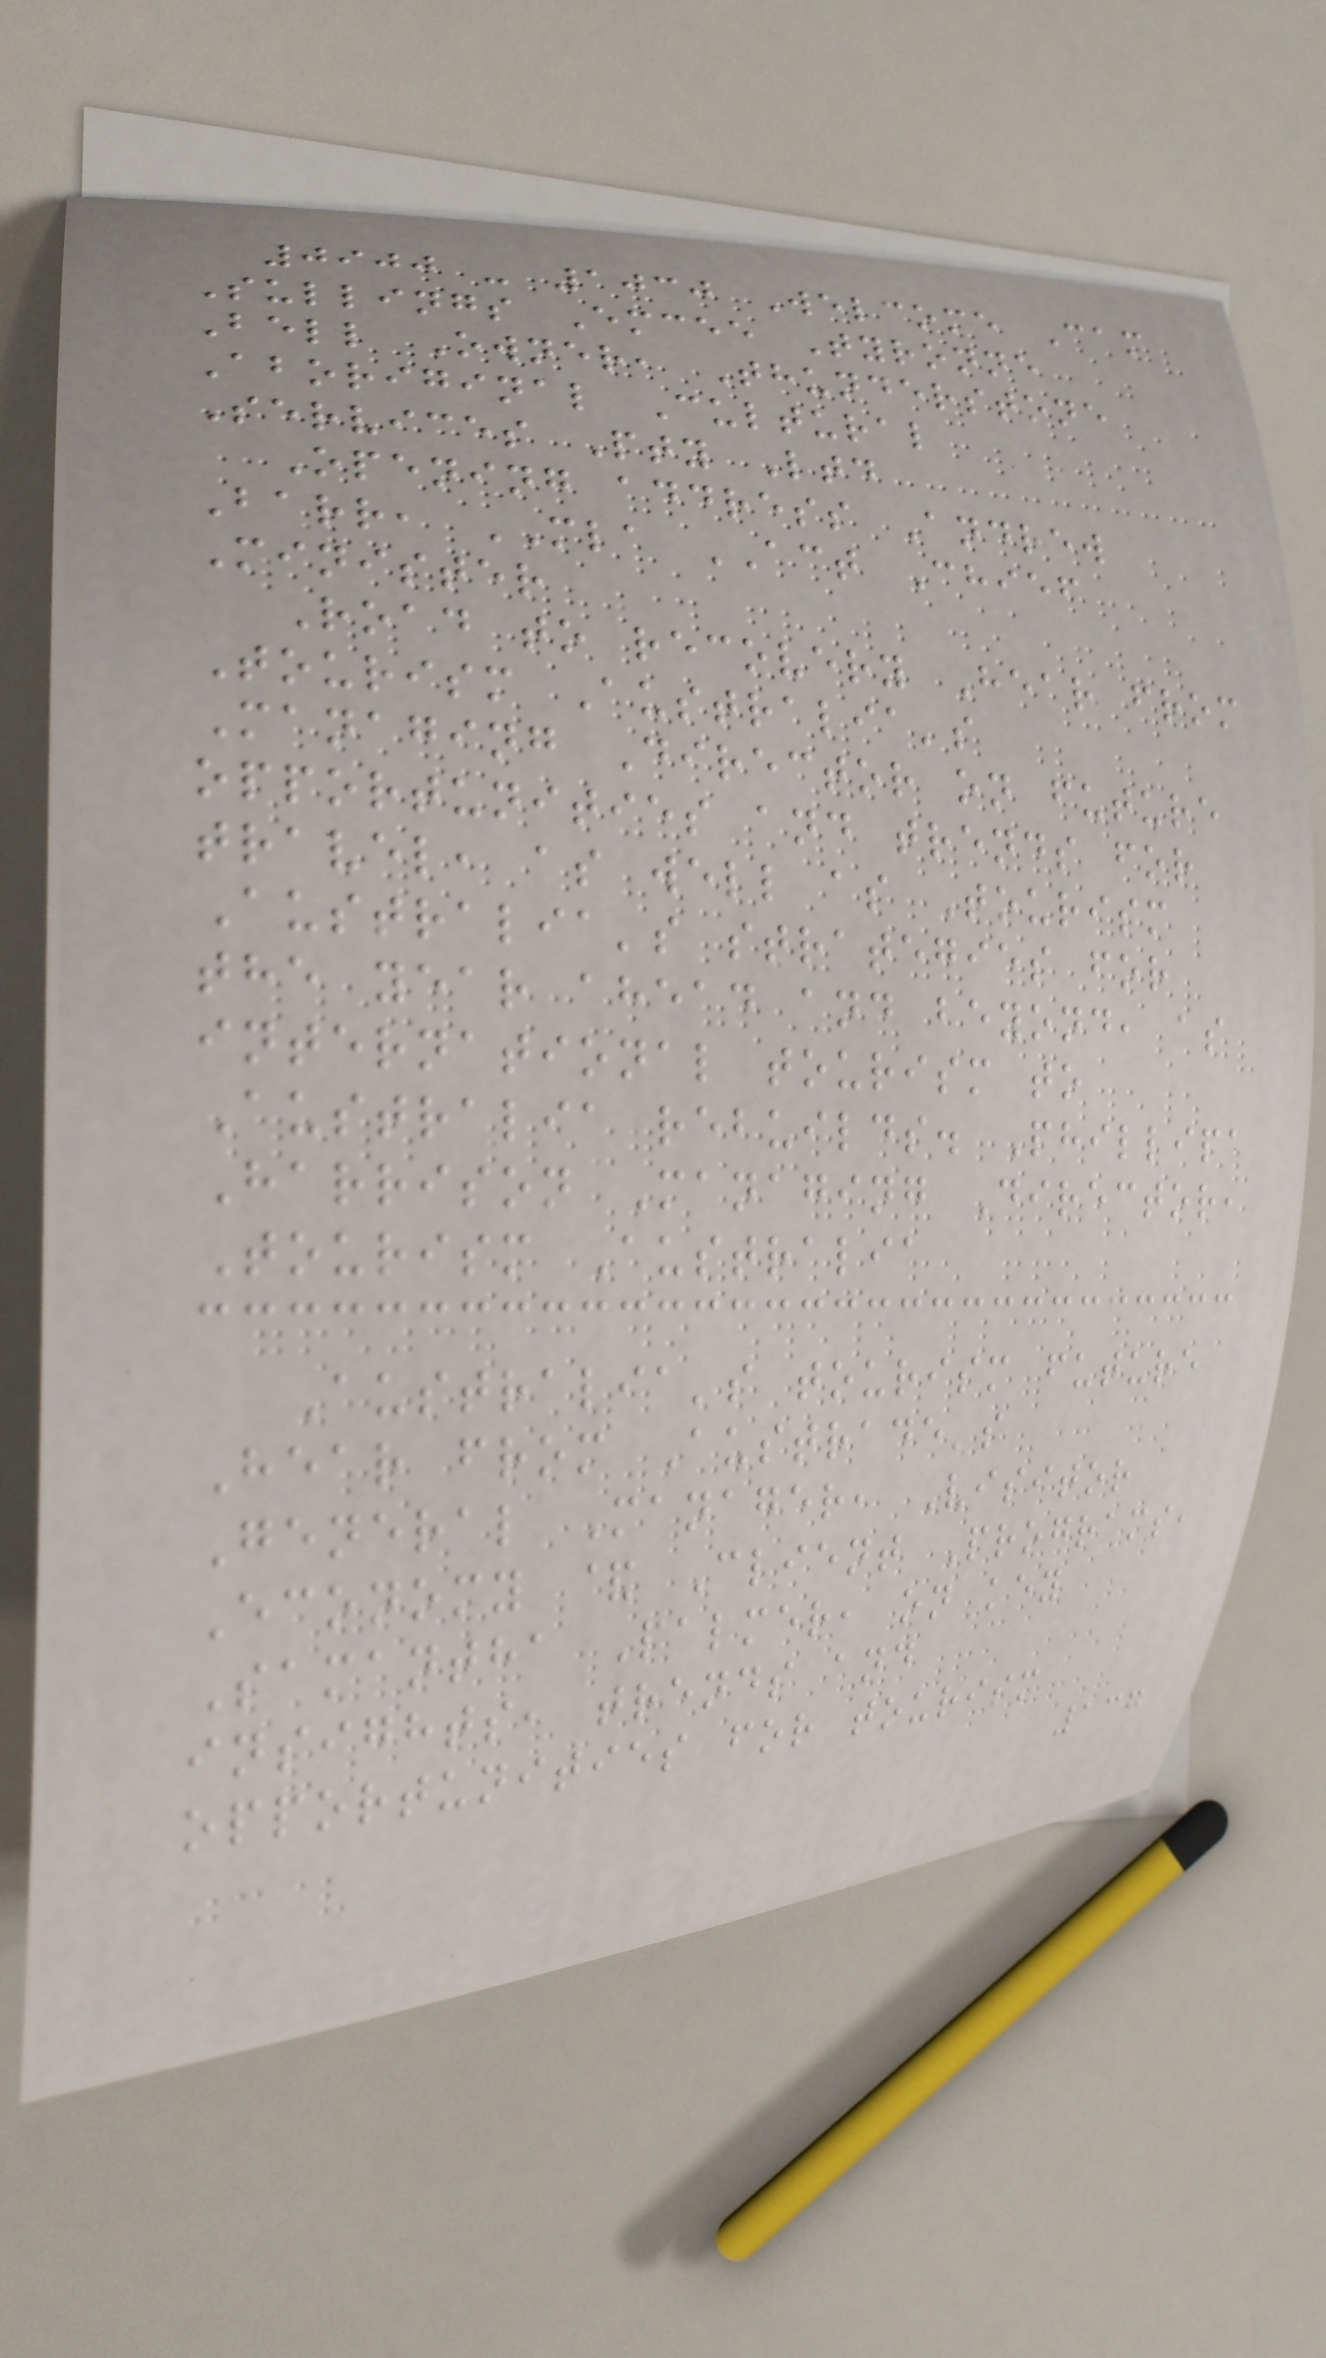0900 - 1030 Welcome Cam
Sullings Emcee Tyronne
Bell Owner, Thunderstone
Aboriginal Cultural
Services Pty Ltd
Opening address Andrew
Barr, MLA ACT Chief
Minister
Road to recovery Hear from
Tourism Australia's
Managing Director on future
opportunities and trends for
travel, as well as Tourism
Australia's strategies for
the year ahead and beyond, as
international tourism to
Australia rebuilds. Phillipa
Harrison Managing Director,
Tourism Australia
Australia's tourism future
Hear from Austrade's
General Manager, Visitor
Economy & Client Programs,
Samantha Palmer, on key
insights, trends and
opportunities for tourism
137
